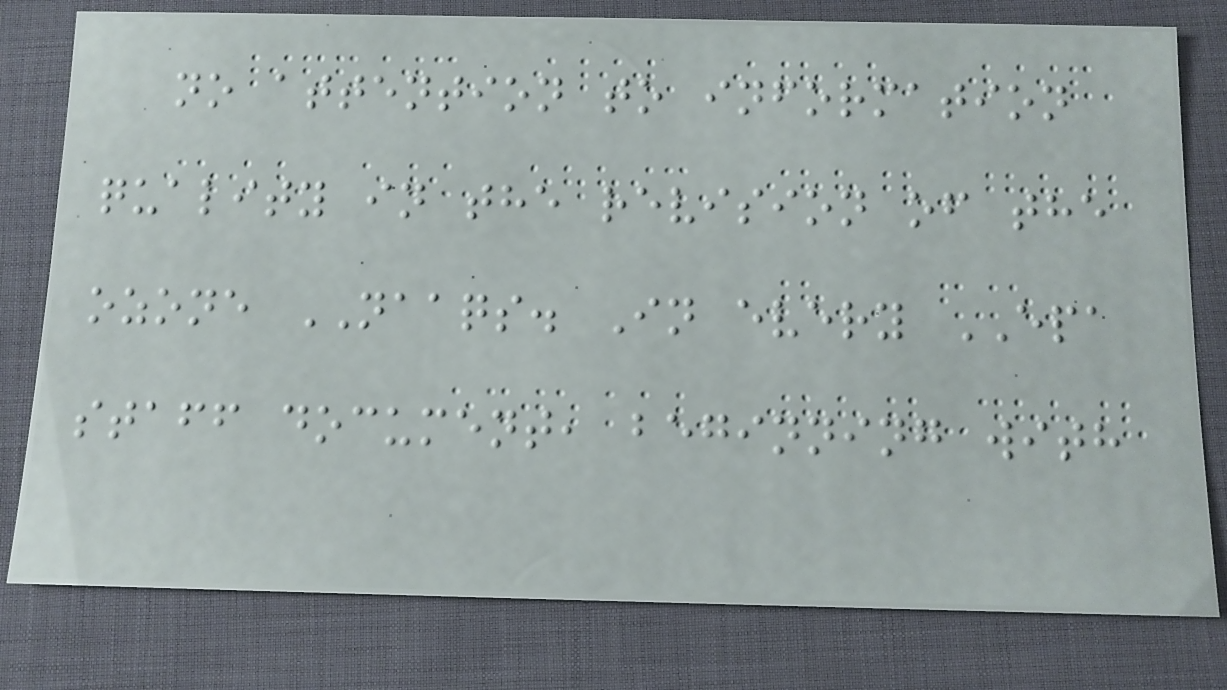no attention to information
quality in the revision of the
ozone NAAQS. In every EPA
staff document, beginning with
